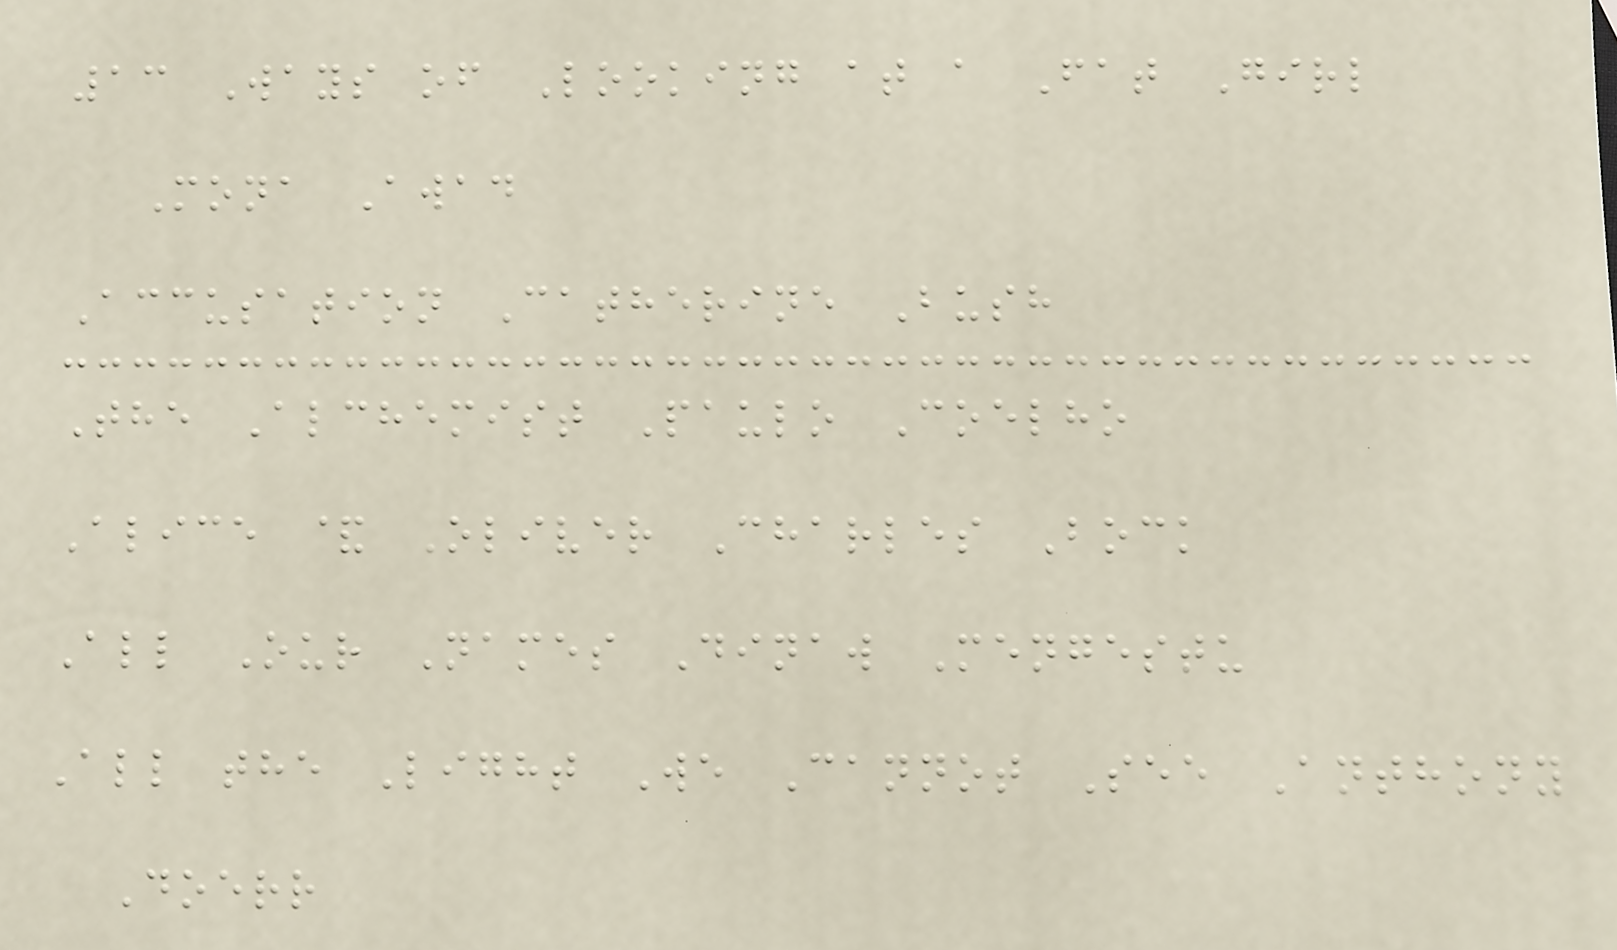13 Ways of Looking at a Fat Girl
Mona Awad
Accusation Catherine Bush
The Alchemist Paulo Coelho
Alice & Oliver Charles Bock
All Our Names Dinaw Mengestu
All the Light We Cannot See Anthony
Doerr
